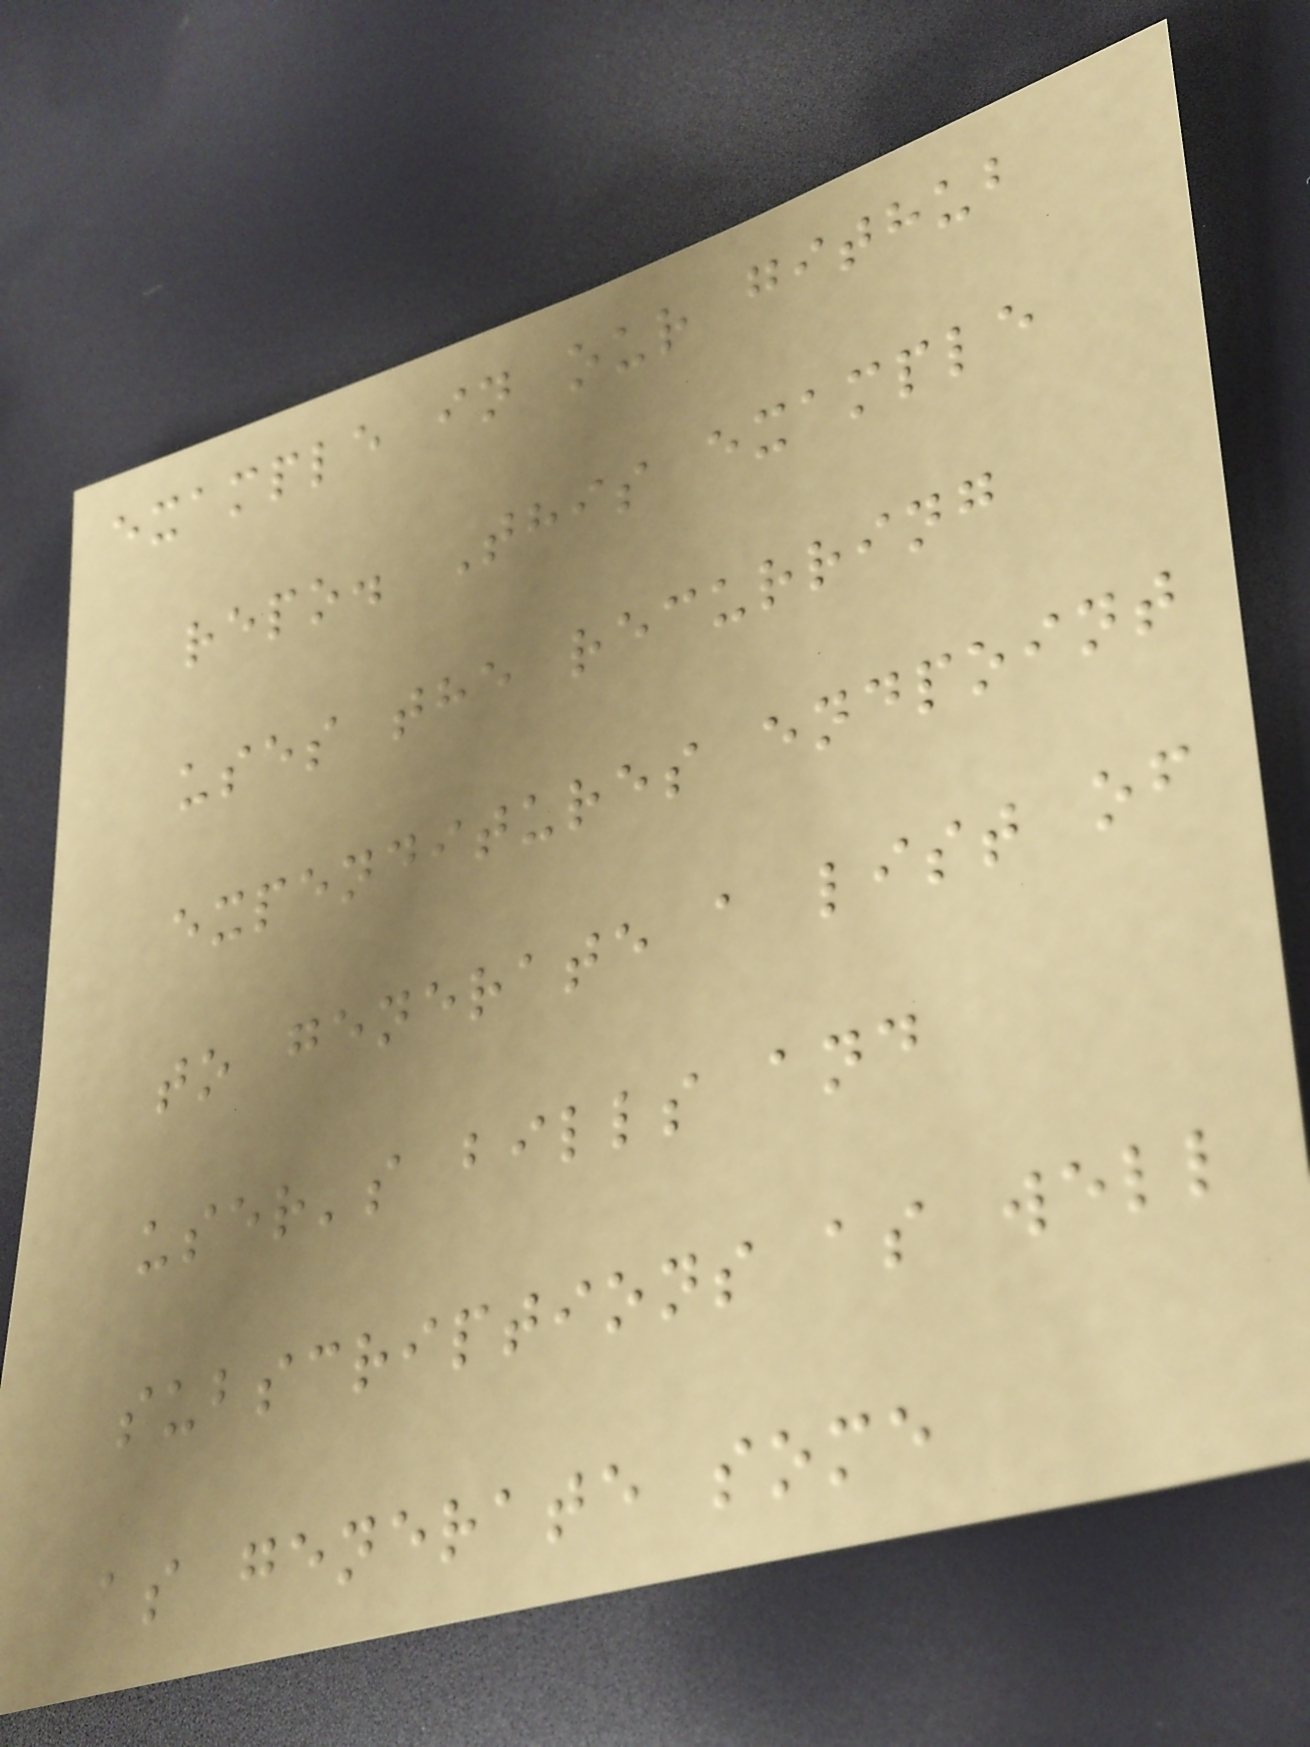example in our github
repo. This example
uses the recurring
expenditures endpoint
to generate a list of
user's bills and
subscriptions as well
as generate some
